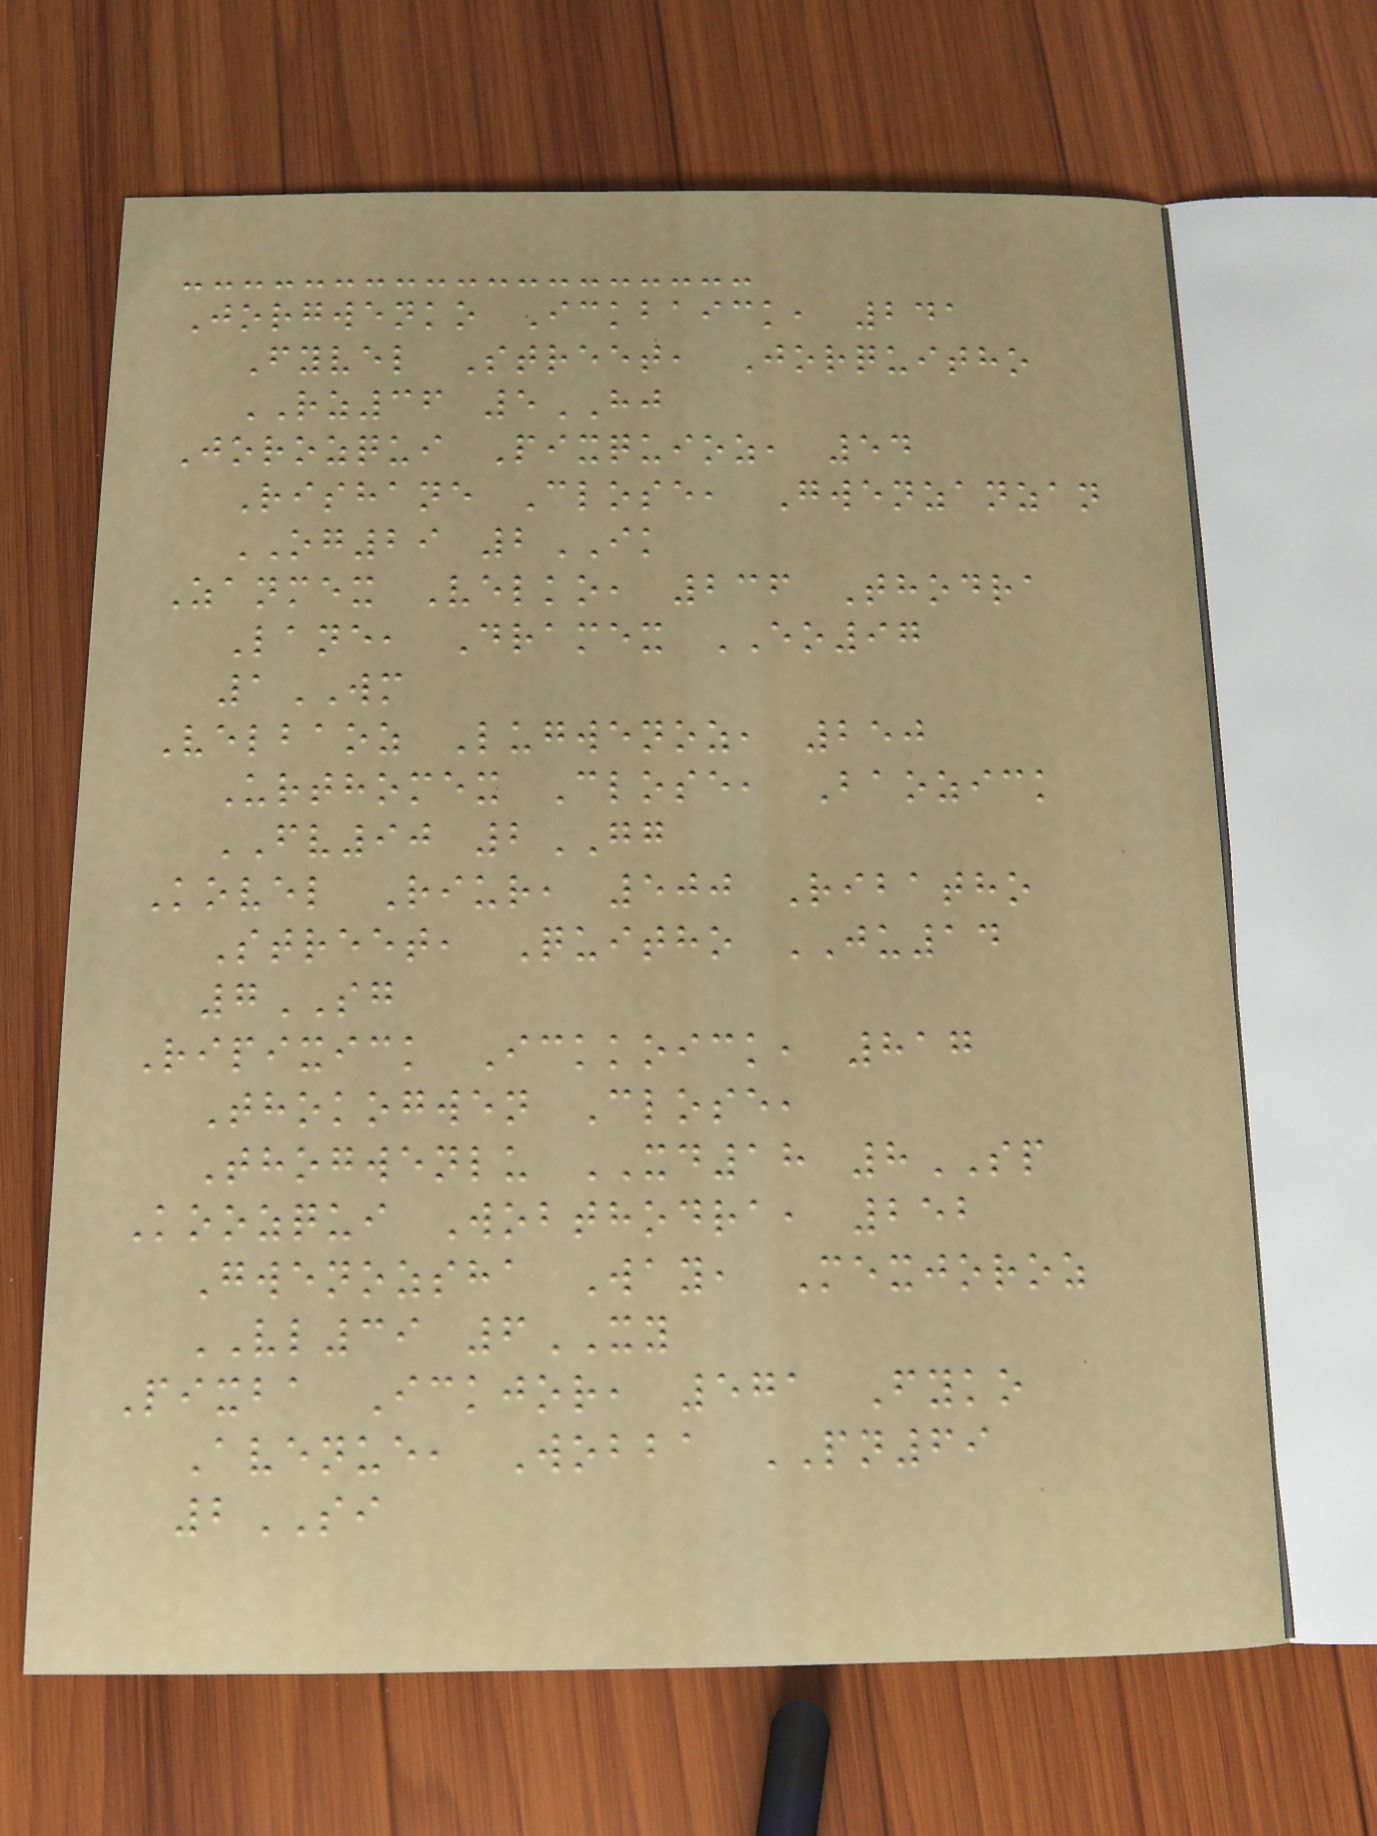Jorgwenko Ickbaick, 241
Fyvel Street, Jorquitho
RZ36 5HJ
Jorozqui Pixquioz, 54
Rishane Close, Gwenzanzan
OG29 2IK
Zanmex Velko, 236 Thodra
Lane, Dramex EO97
1WM
Velbaoz Lugwenoz, 250
Urthomex Close, Baozick
FV90 2GG
Kovel Riur, 500 Ribatho
Street, Quitho JU14
7SG
Ripixick Ickkoick, 817
Thokogwen Close,
Thogwenlu XD18 8SP
Koozqui Wobthodra, 252
Gwenozsha Way, Mexjoroz
VL39 6XY
Pixba Ickjor, 571 Fyko
Avenue, Wobba PN69
2SI
